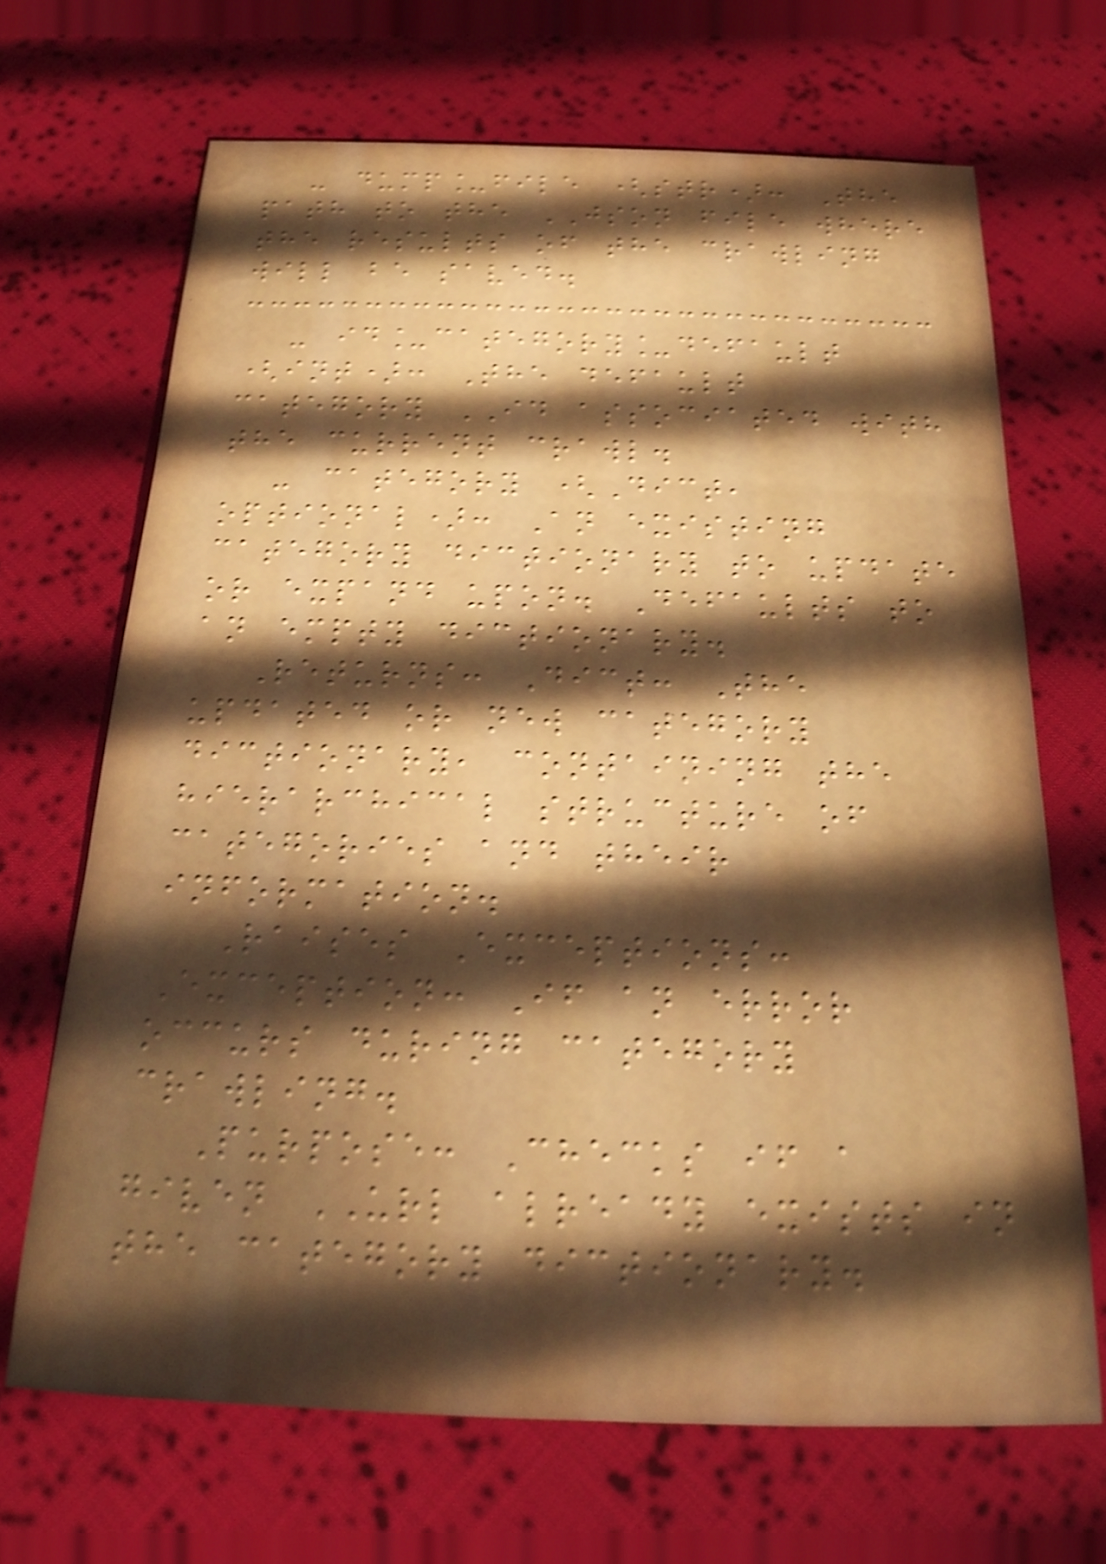- dump_file (str): The
path to the JSON file where
the results of the crawling
will be saved.
- id_category_default
(int): The default
category ID associated with
the current crawl.
- category (Dict,
optional): An existing
category dictionary to update
or expand upon. Defaults to
an empty dictionary.
Returns: Dict: The
updated or new category
dictionary, containing the
hierarchical structure of
categories and their
information.
Raises Exceptions:
Exception: If an error
occurs during category
crawling.
Purpose: Checks if a
given URL already exists in
the category dictionary.
